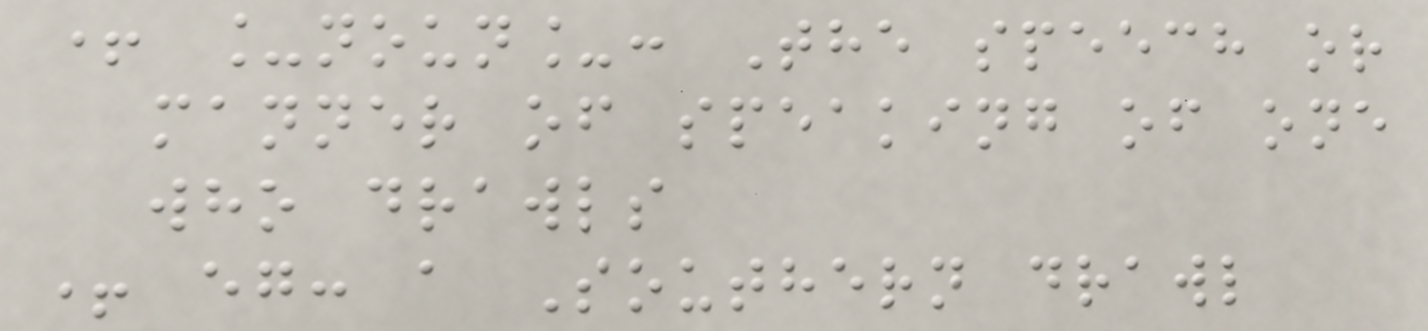+ _noun_: The speech or
manner of speaking of one
who drawls
+ eg: a Southern drawl
